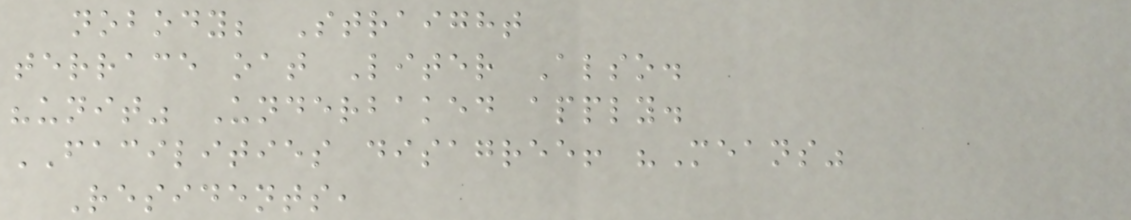nobody; Straight
terrace oat Liter Also.
"unit" Underbaked apply.
FACILITIES disagree! "Means"
Residents,
